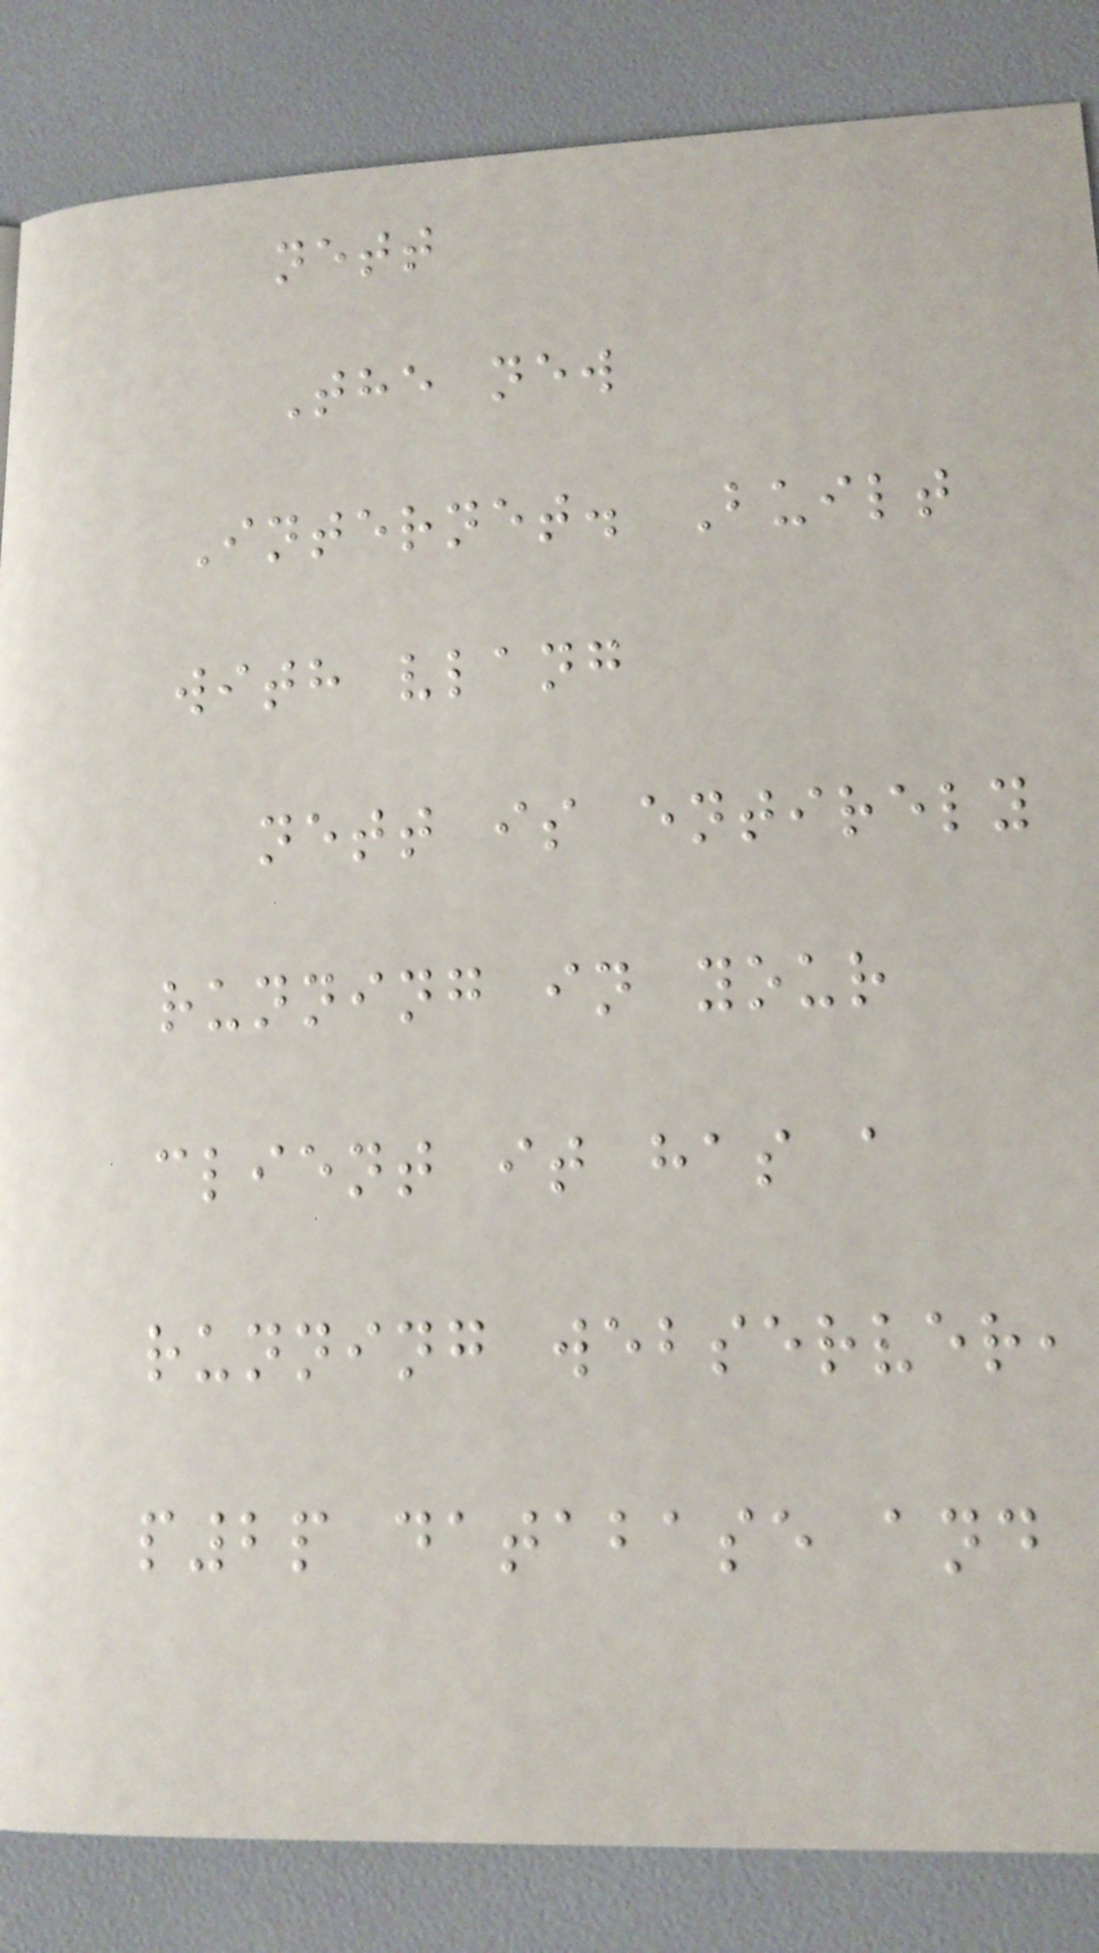nett
The new
Internet. Built
with vlang
nett is entirely
running in your
client it has a
running webserver,
p2p database and
